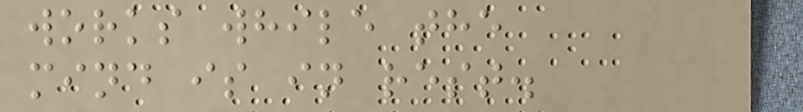works while the
mind is in rest.
